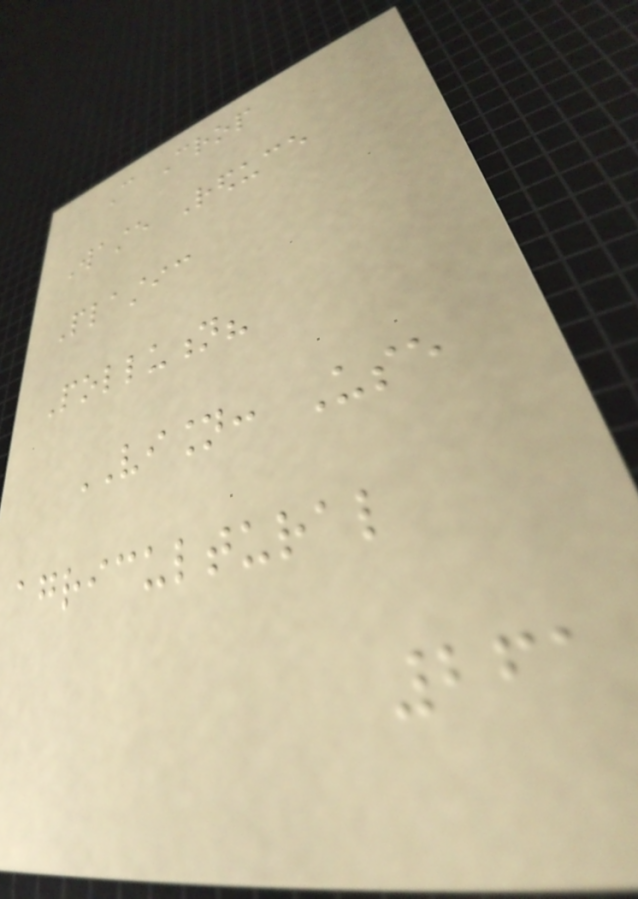Can Crop
Waste Reduce
Plastic
Pollution?
VISION: Use
agricultural
261
